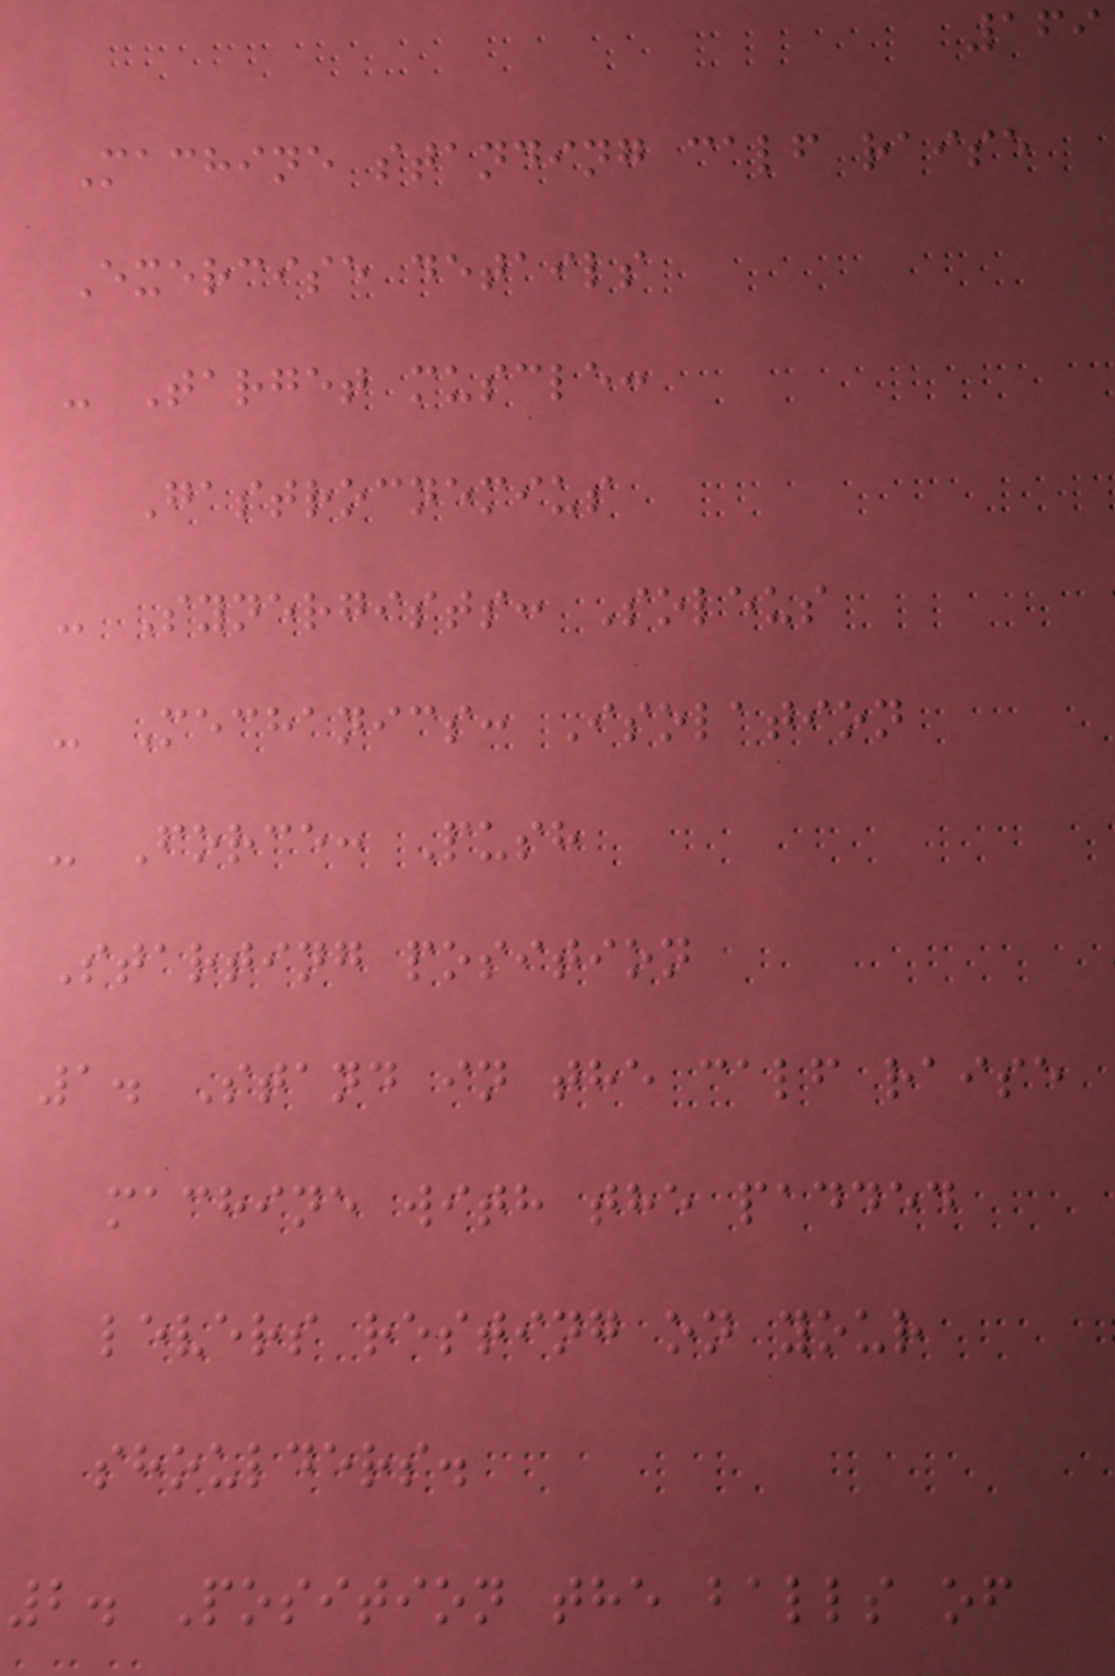169
Machine standing calf raise
Exercise details
- Target muscle:
Gastrocnemius
- Synergists: Soleus
- Mechanics: Isolation
- Force: Push
Starting position
1. Stand in the calf raise
machine with the padded
levers resting on your
shoulders.
2. Position the balls of
